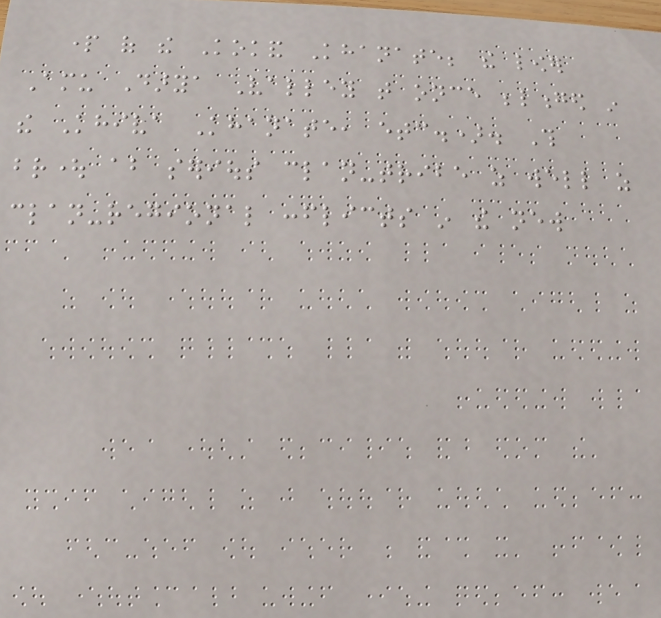part of the Kokand Khanate; the lower
Amu Darya Valley that once belonged in
the Khiva Khanate, etc.). This
brought about serious clan-tribe as well as
clan-regional conflicts in the new
